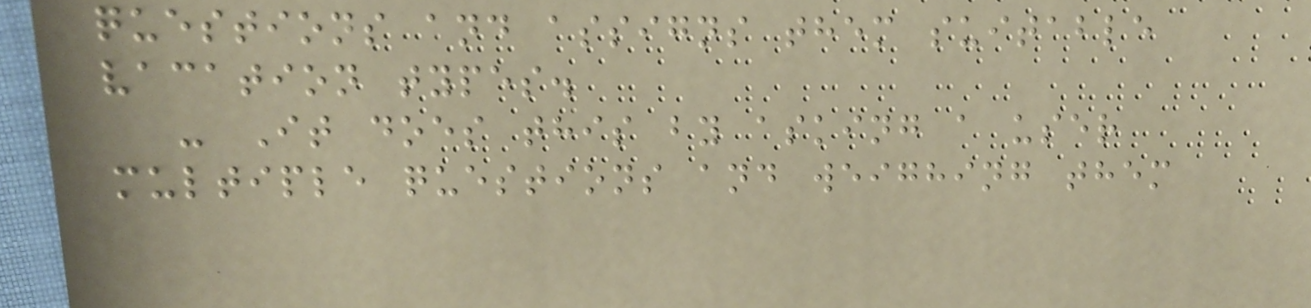questions and assigns them suitable
vacation types.
- It does this by asking a user
multiple questions and weighing them
